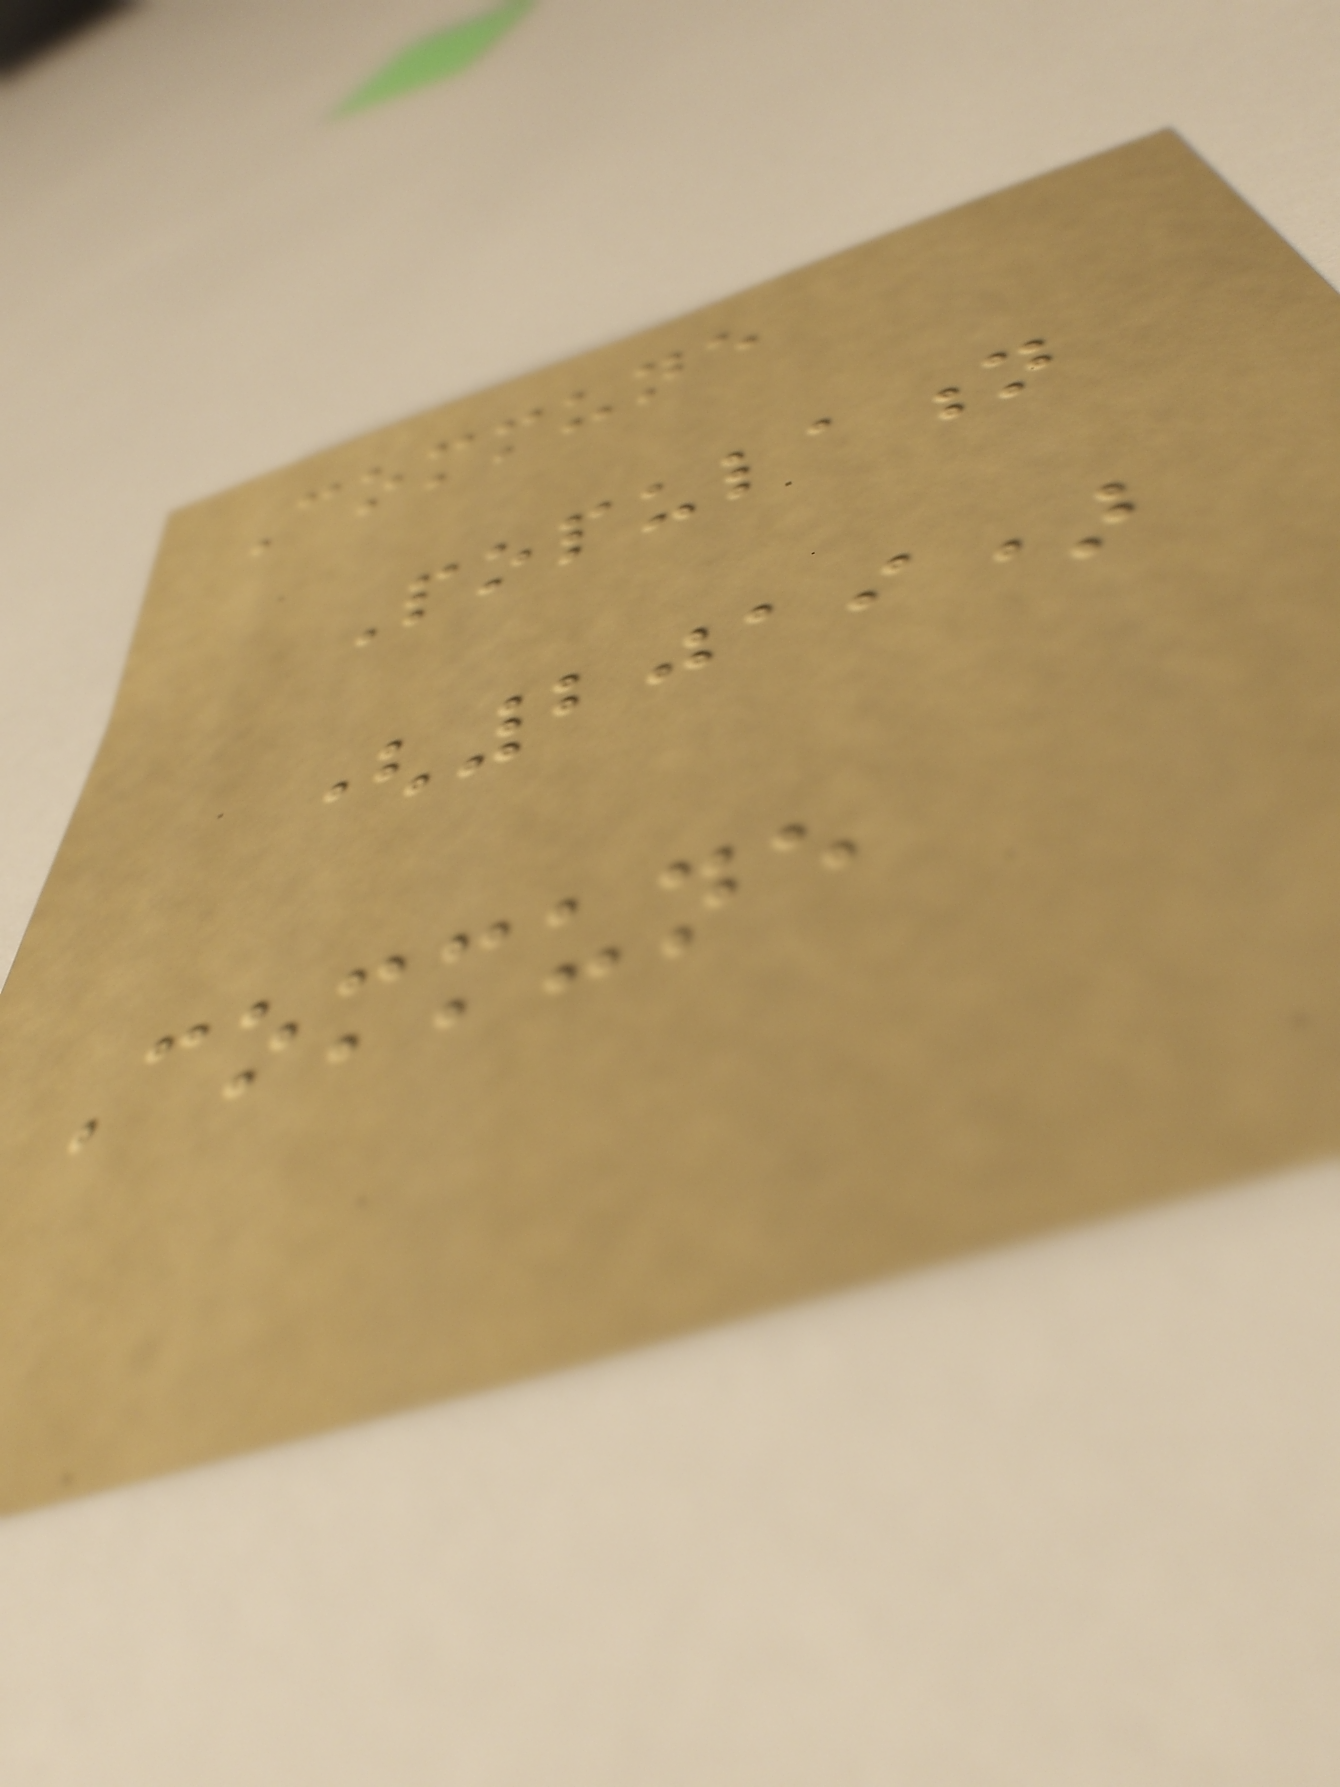Commune
Population
(2019)
Commune
